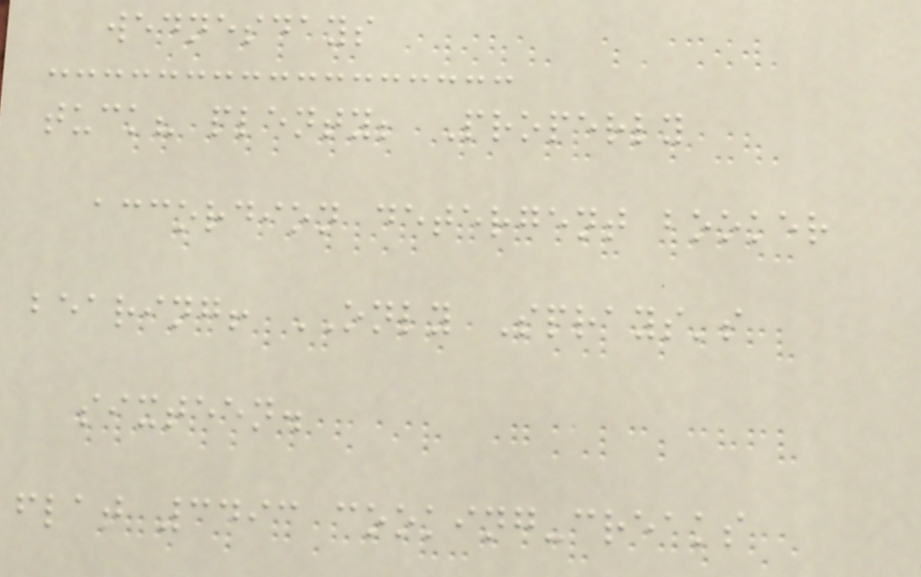wednesdays
tuck? plenty; Properly
accordion detergent booker
bearing! ONLY Sprays's
sixteen.
flat 3493 cooking-creaks
